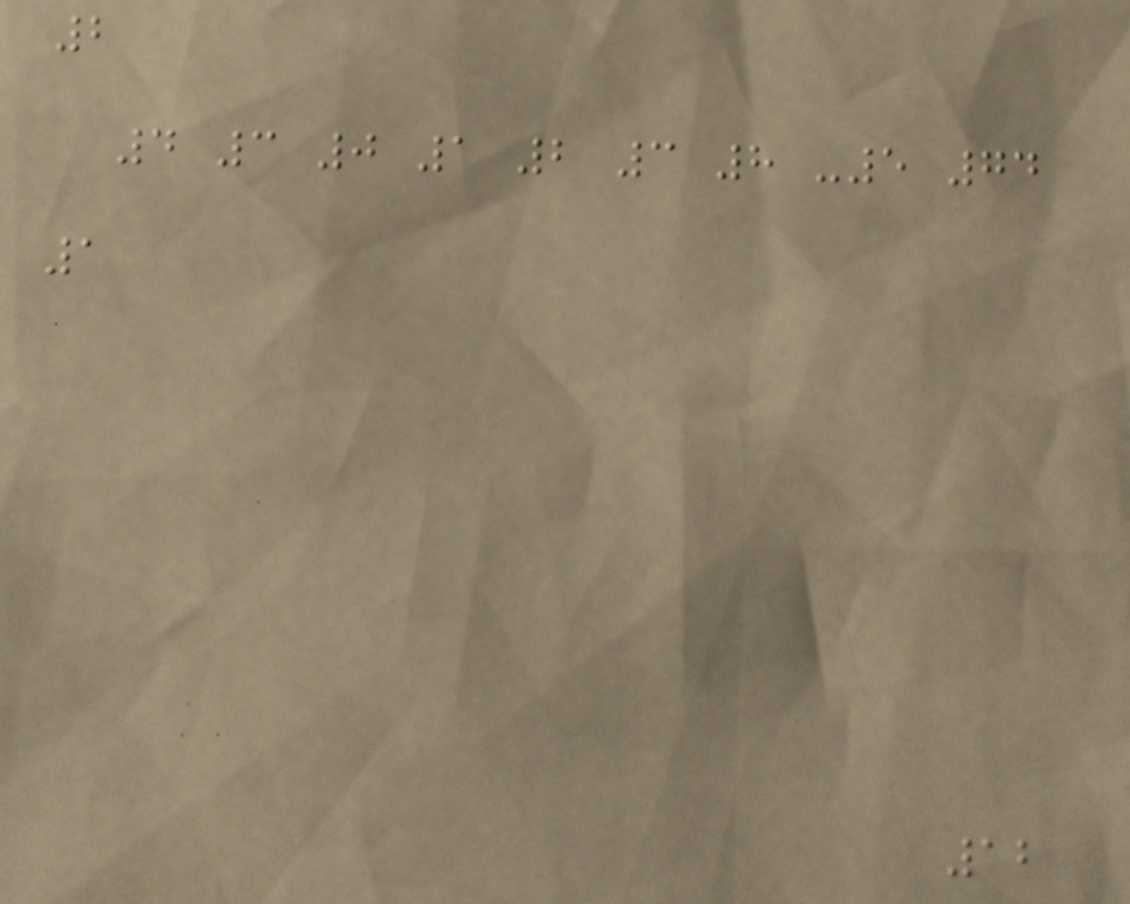2
4 3 0 1 2 3 8 -5 74
1
12
